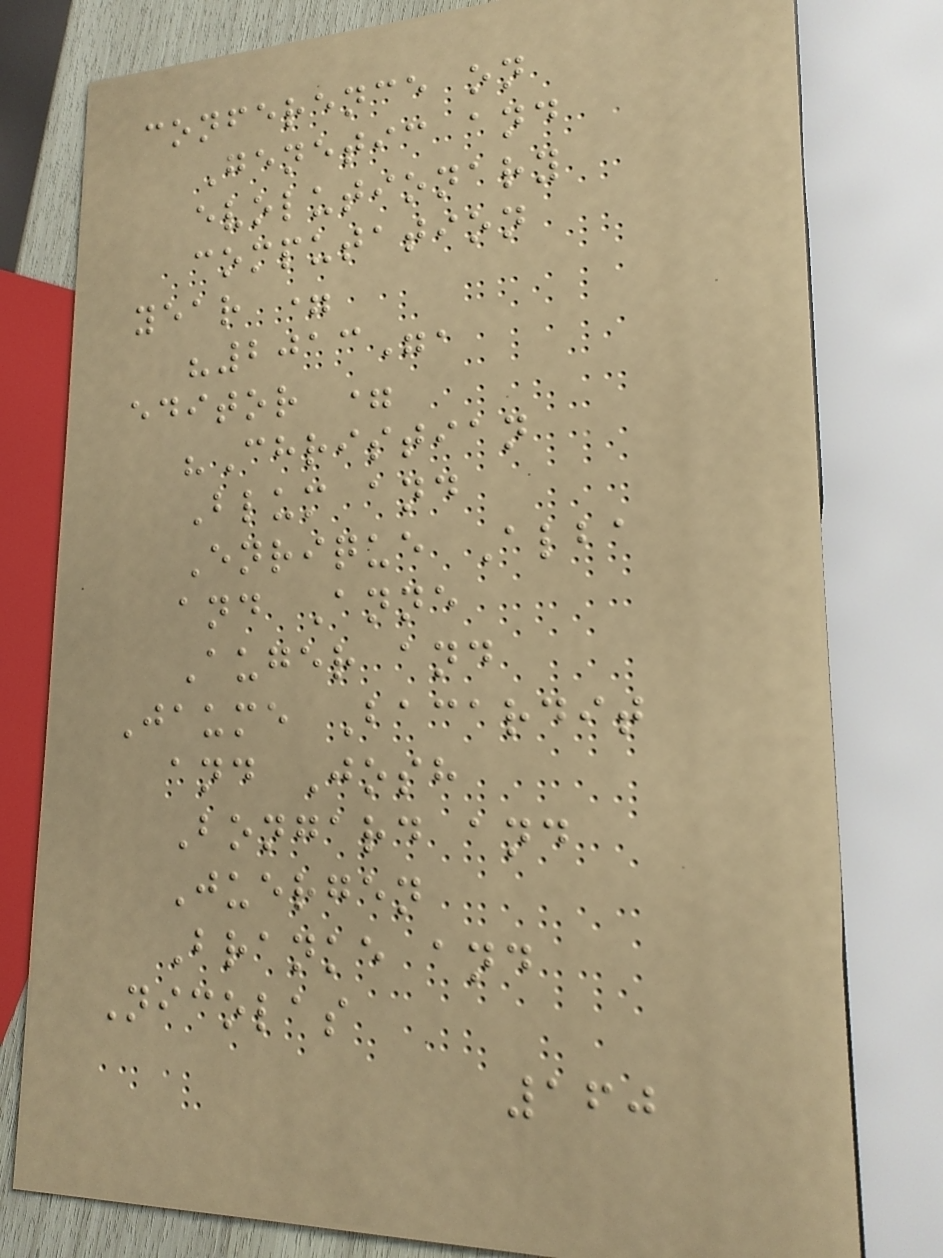conference on
Genetic and
evolutionary
computation
year =
"2013",
editor =
"Christian
Blum and
Enrique Alba
and Anne
Auger and
Jaume Bacardit
and Josh
Bongard and
Juergen
Branke and
Nicolas
160
